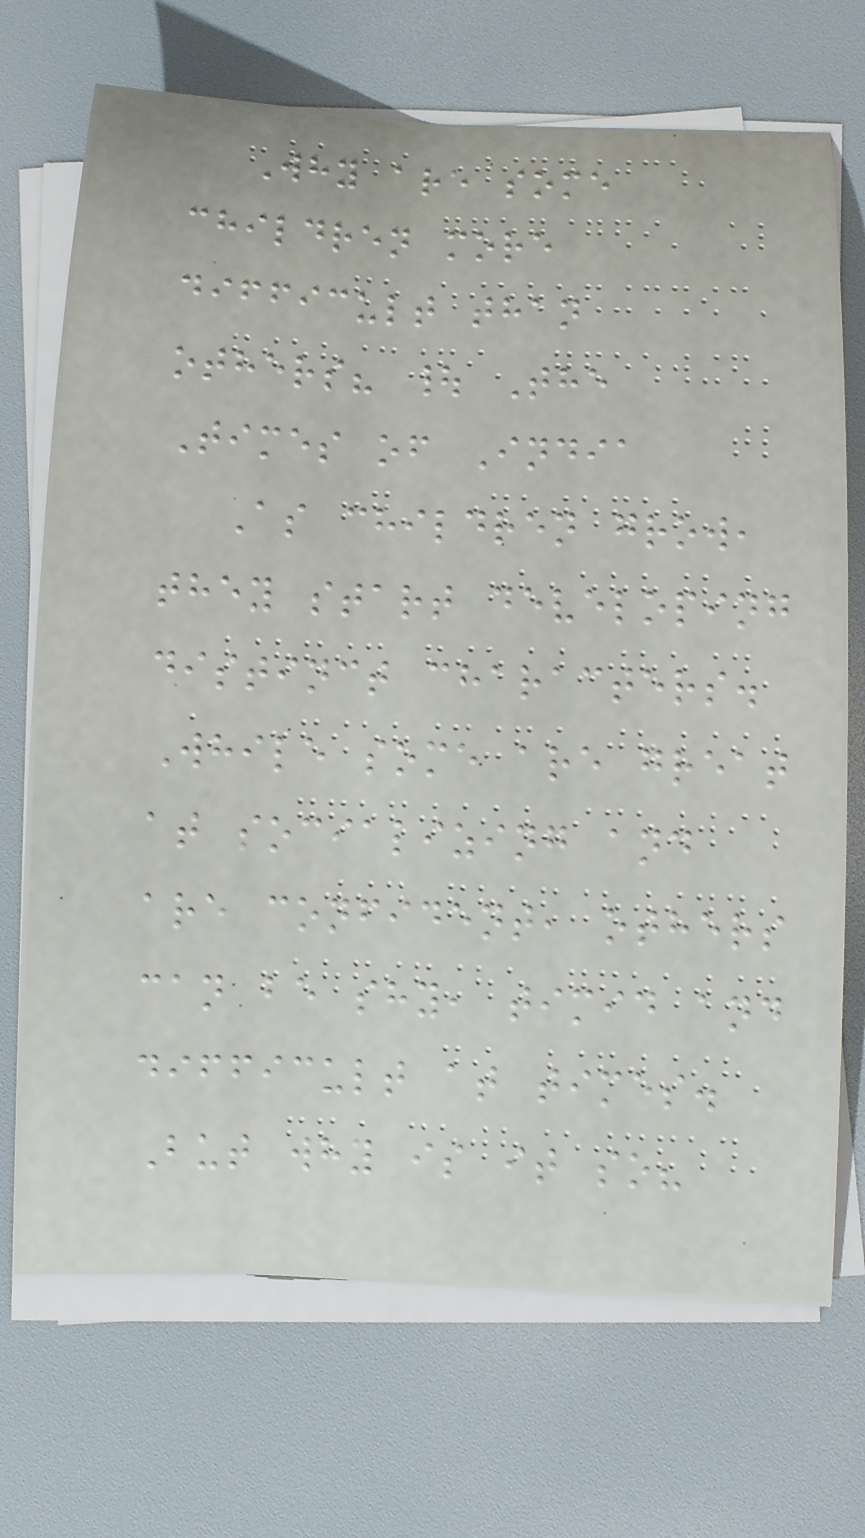Why are some
children more
difficult than
others? | The
Times of India
As children grow,
they start developing
distinct characters.
While some are great
at socializing and
are confident, others
can be shy, timid and
difficult at times.
But why is it so?
